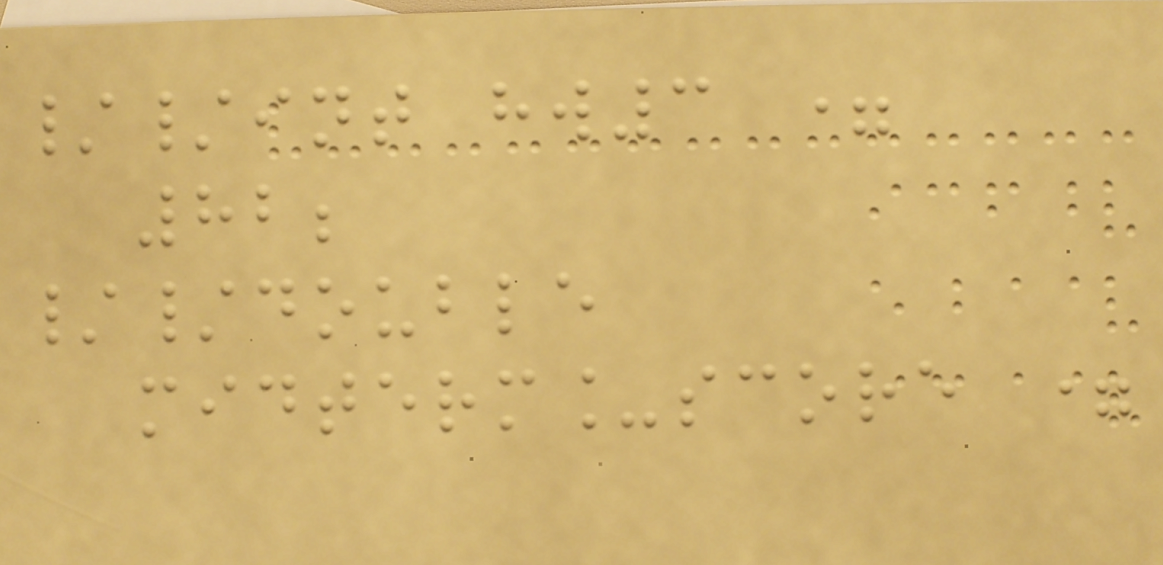//int hw3 =
82;
//double
midterm_score =
